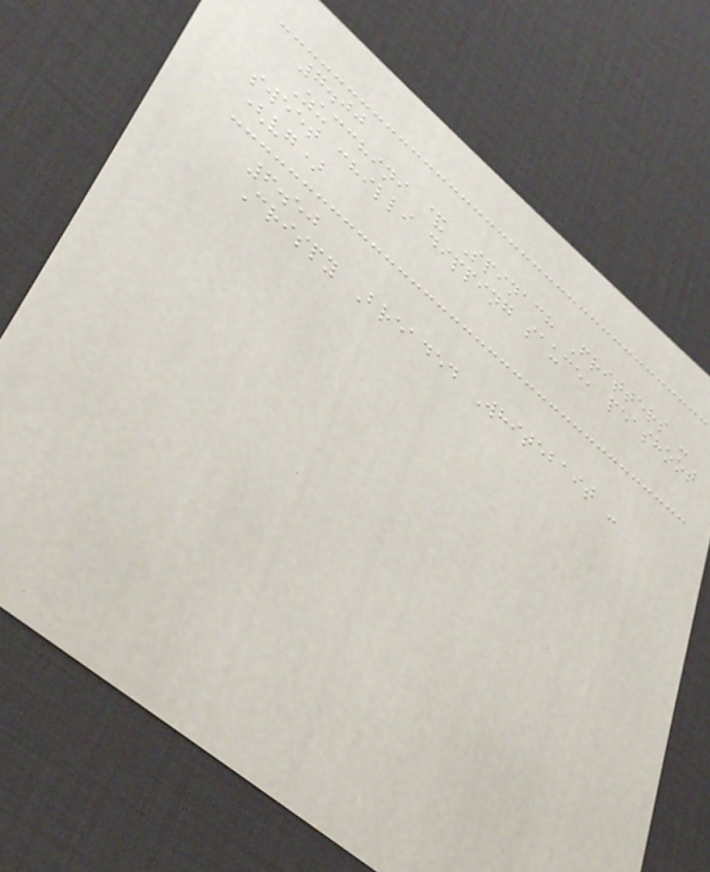7.00
Zucchini & Spinach Fritters -
sweet chilli dipping sauce, peashoot
(vg)
6.50
Crispy Breaded Whitebait -
